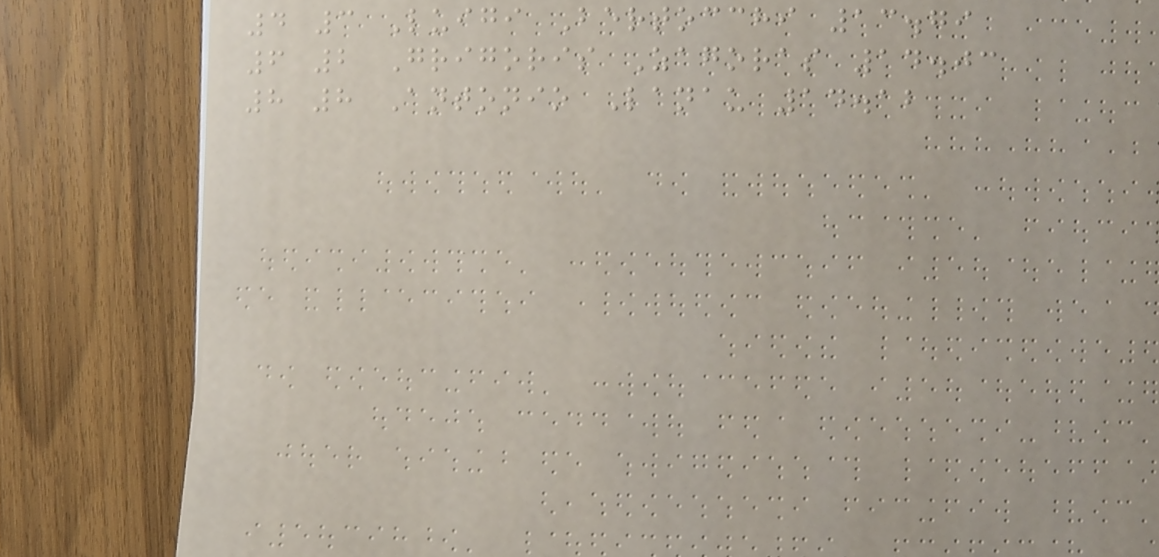4 3 Luigi Bertocchi 13.79
6 2 Grigoris Zagoras 14.03
8 8 Antonio Lanau 14.12
